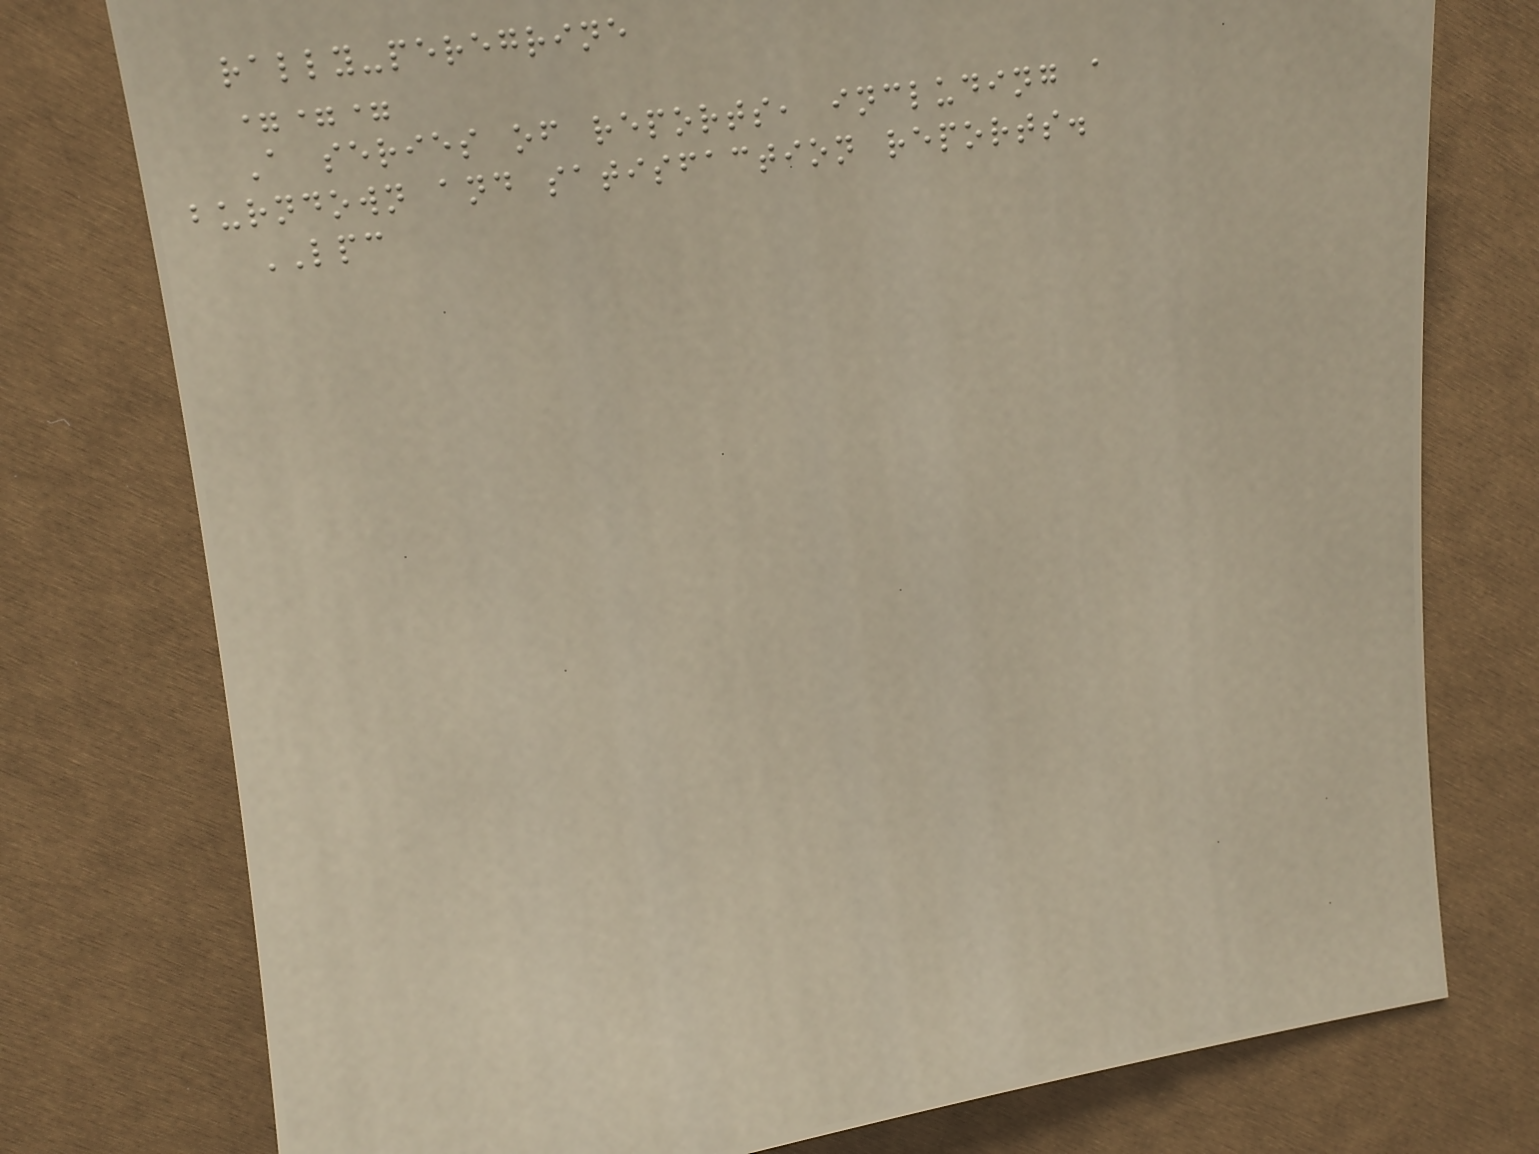rally-peregrine
===
A series of reports, including a
burndown and satisfaction reports.
LPC
